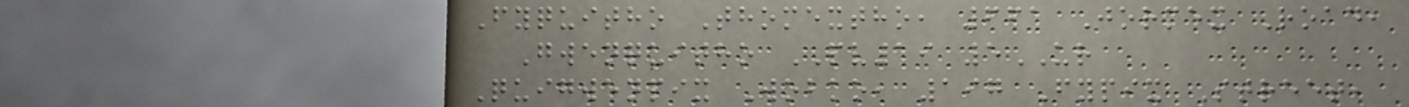Fyquitho Thomextho, 661 Jormex Road,
Gwenquitho PV19 5UR
Quigwenpix Wobko, 197 Fypix Street,
